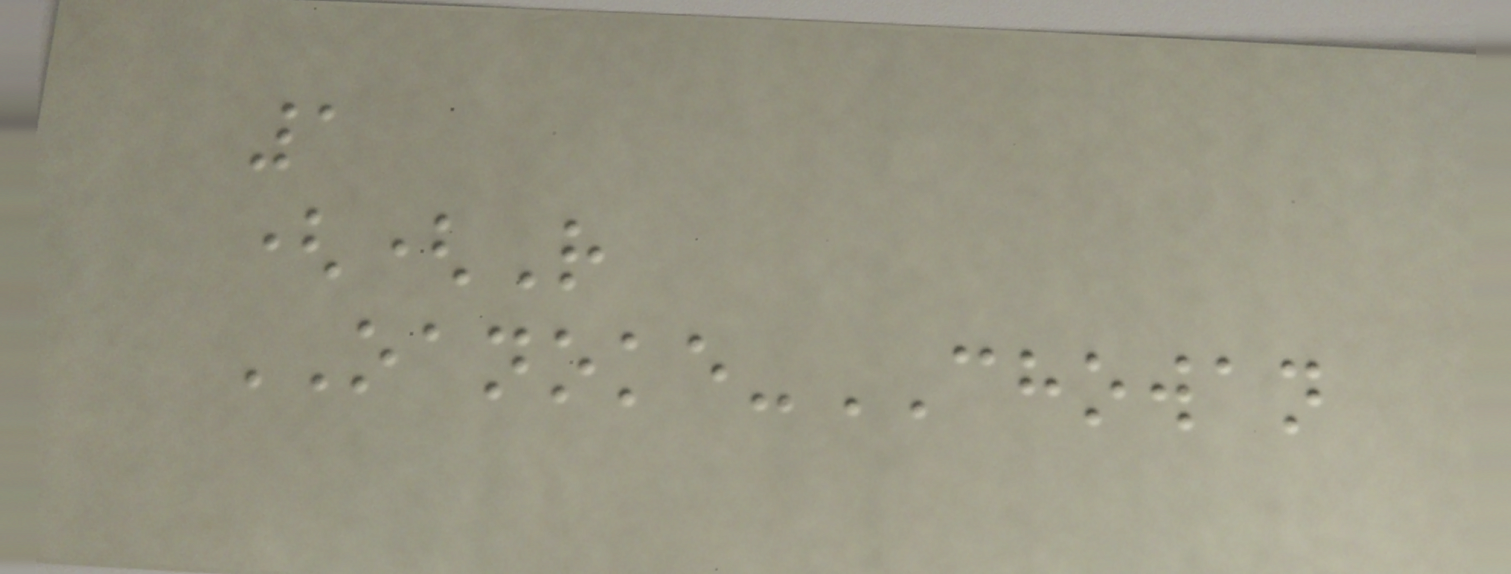1
((R
OANOKE-CHOWAN
